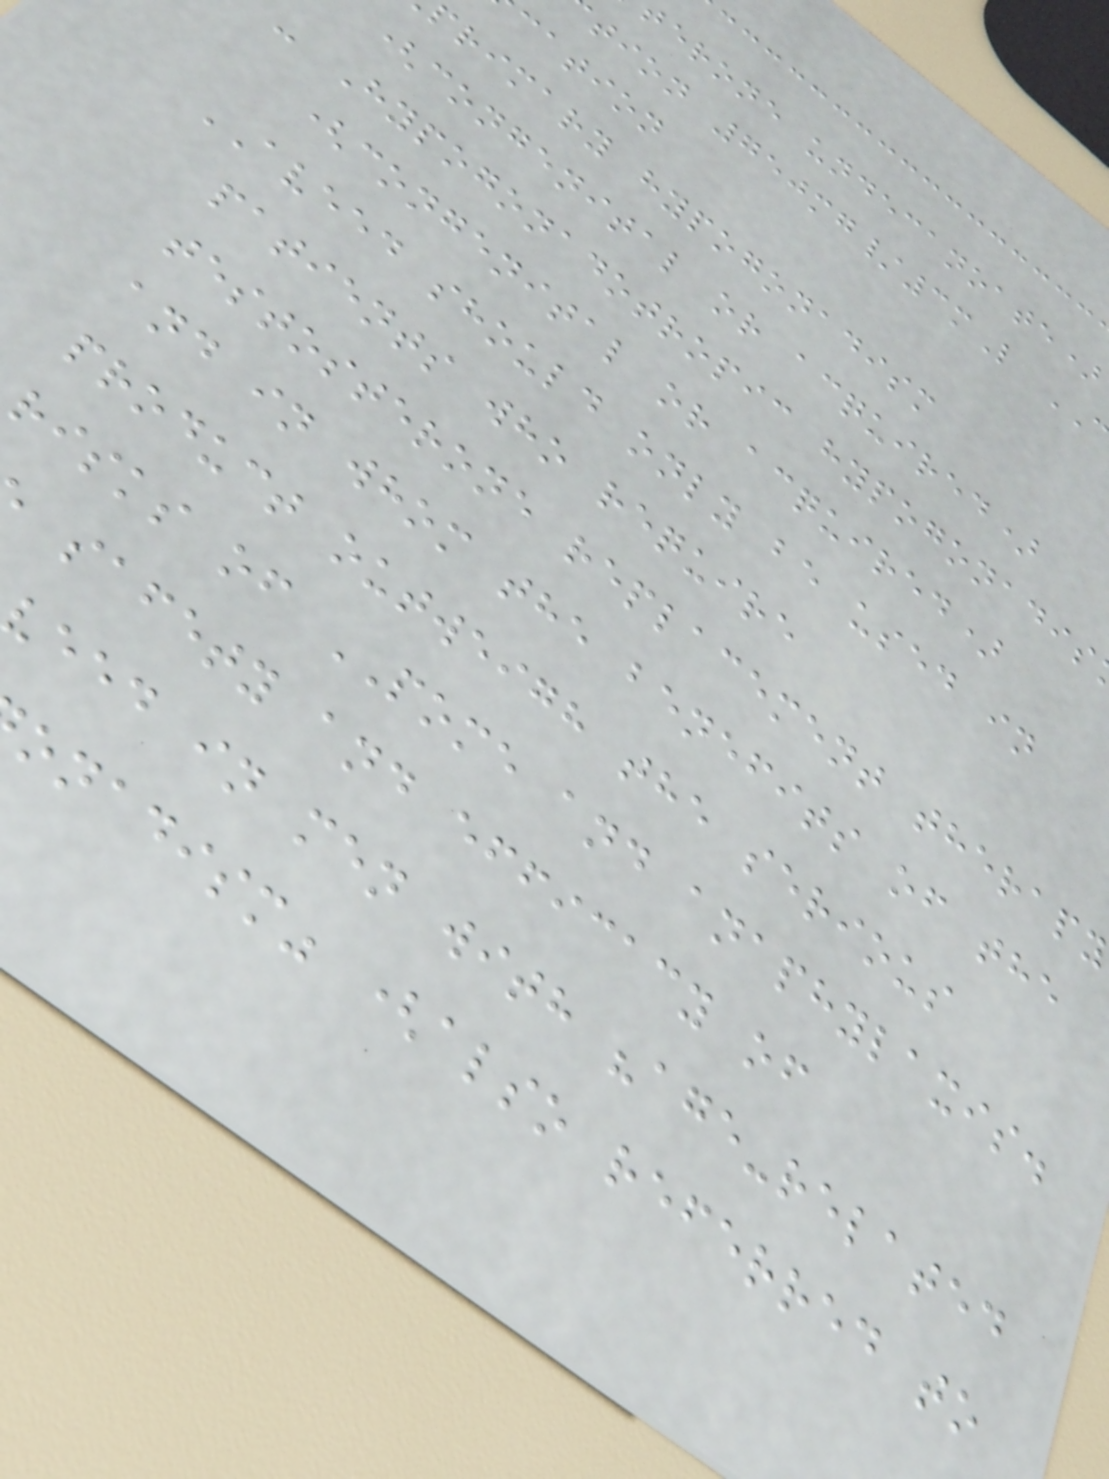terone undecanoate)
tion 750mg/3mL
cation
primary hypogonadism
(congenital or acquired)
- Hypogonadotropic hypogonadis
(congenital or acquired)
AVEED should only be used in
patients who require
testosterone replacement therapy
and in whom the benefits of the
product outweigh the serious
risks of POME and anaphylaxis.
safety and efficacy of
eed in men with "age-related
onadism" (also referred to
